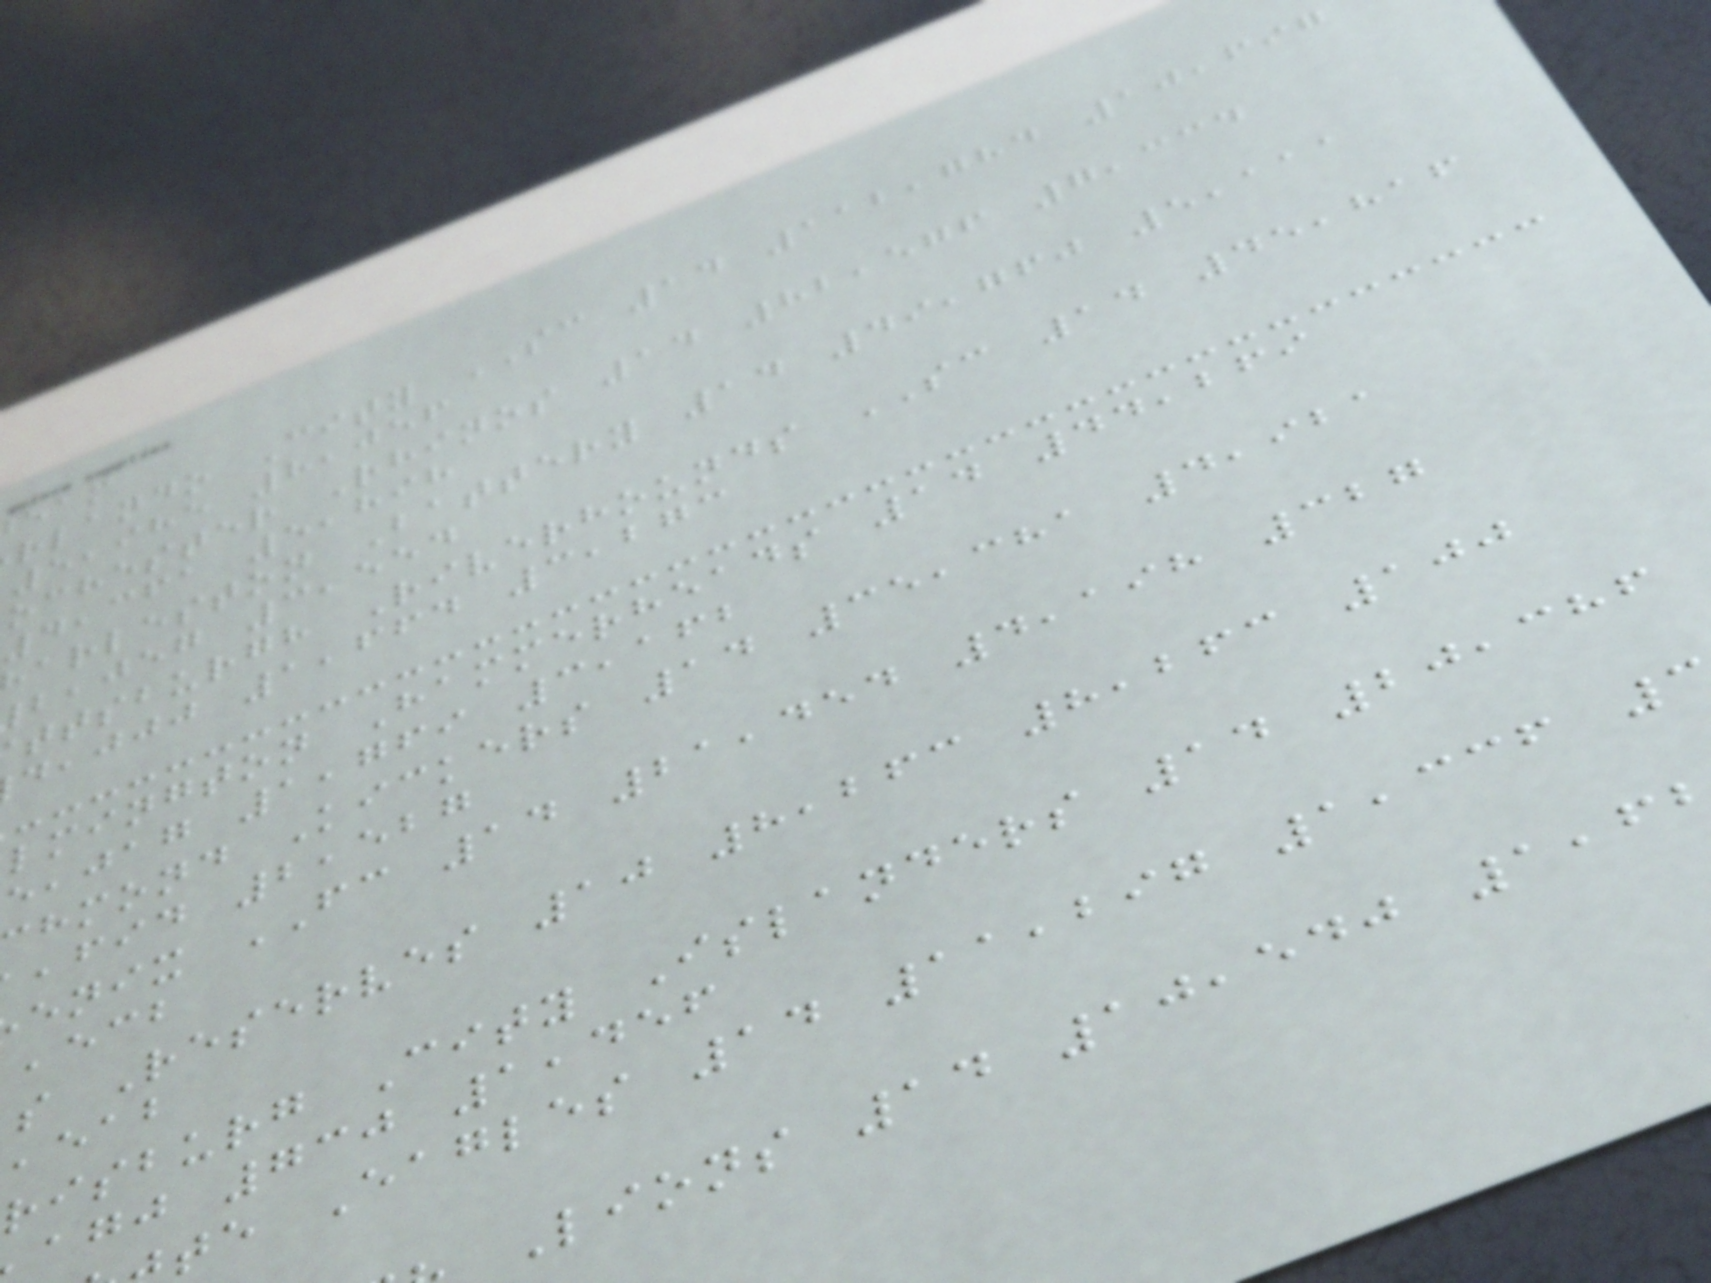rlando City SC 14 112,784 10,697
5,985 8,056
ochester Rhinos 14 82,576 7,334
4,361 5,898
arleston Battery 14 49,760 5,111
,jeg 3,554
ttsburgh Riverhounds SC 14 45,816
,jjj 1,664 3,273
lmington Hammerheads 14 44,269
,jag 1,769 3,162
hmond Kickers 14 35,381 4,921
,fid 2,527
enix FC 14 21,454 4,198 327
,ecb
s Reserves 10 8,263 8,263 100
,eab
risburg City Islanders 14 20,386
agj 730 1,456
te Eagles 14 11,297 1,336
Lions 14 10,540 1,6
